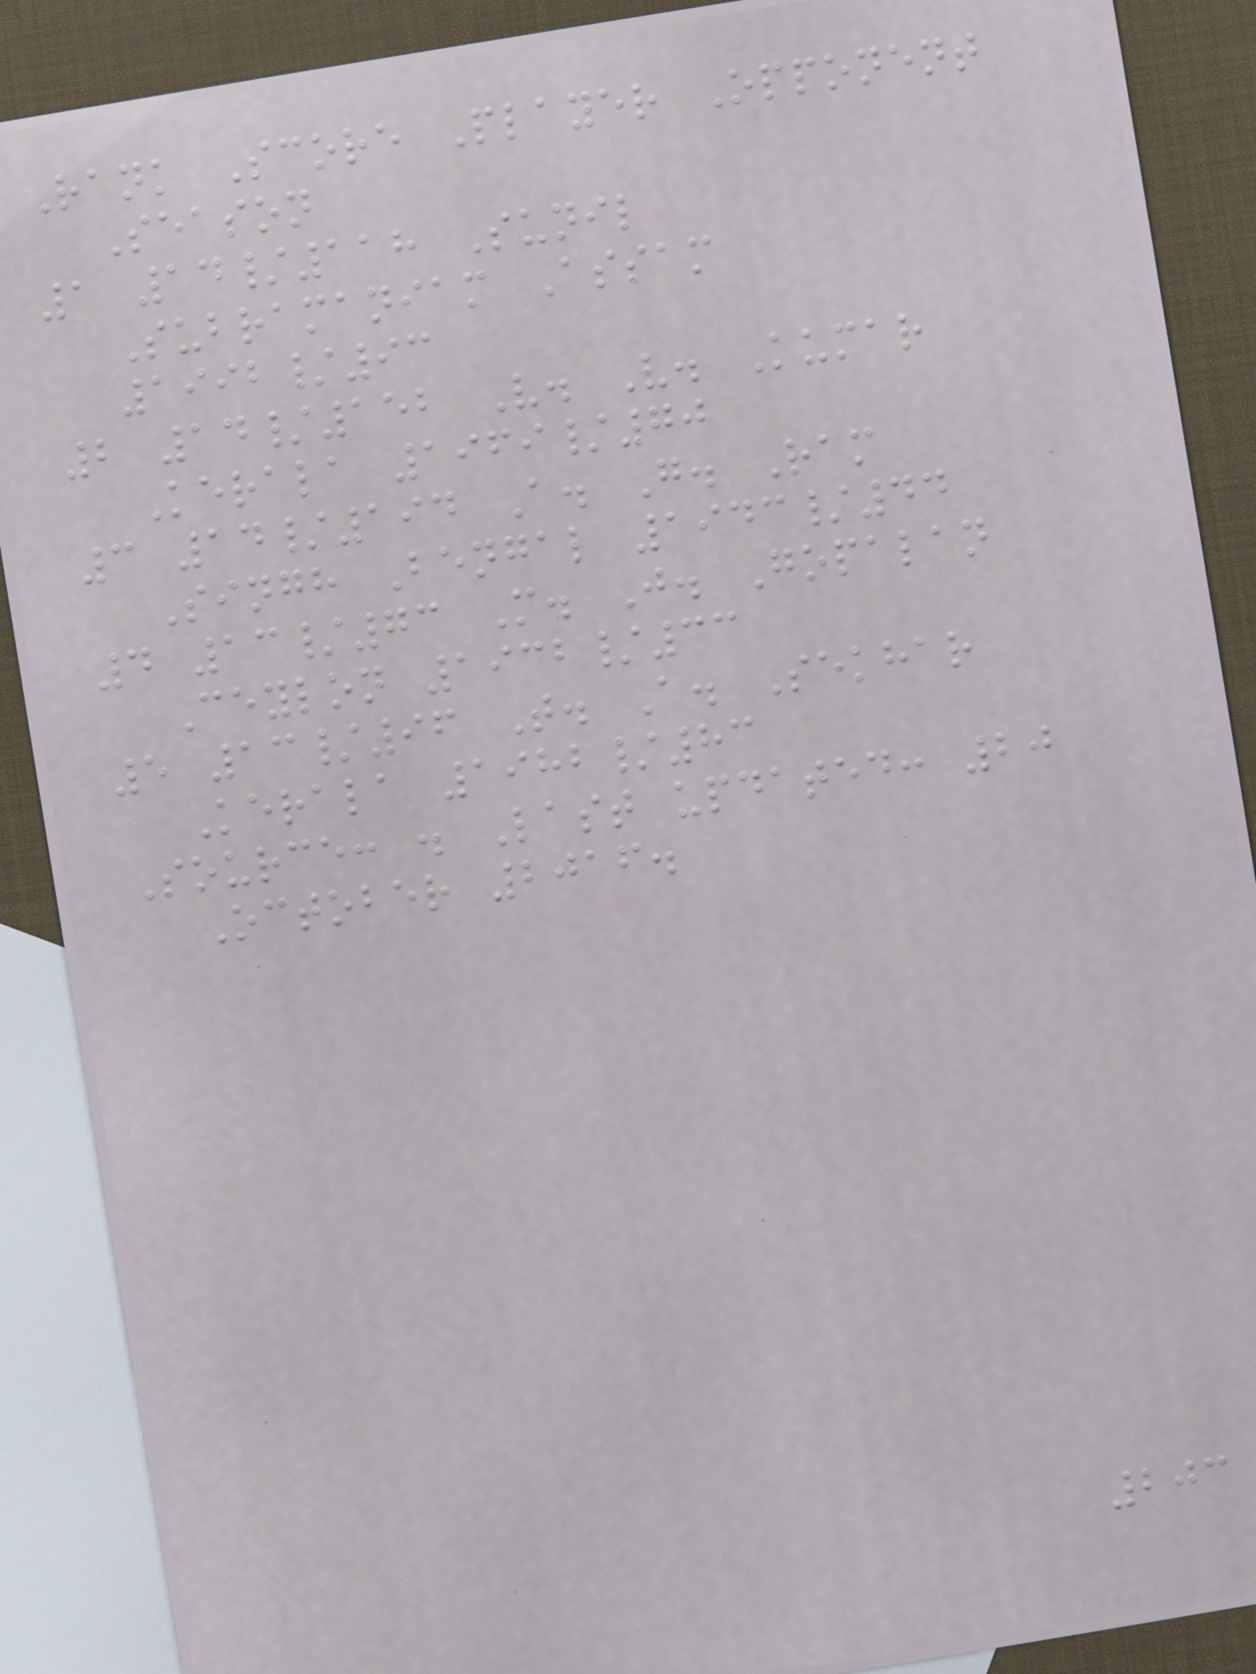Rank Score Player Opponent
Season
1 14/118 Sunil
Subramaniam Assam
1992/93
2 14/152 V. V. Kumar
Kerala 1969/70
3 14/194 A. G. Ram
Singh Bengal 1943/44
4 13/73 M. J. Gopalan
Ceylon 1932/33
5 13/96 T. A. Sekhar
Kerala 1982/83
Source: . Last updated: 20
October 2016.
203
